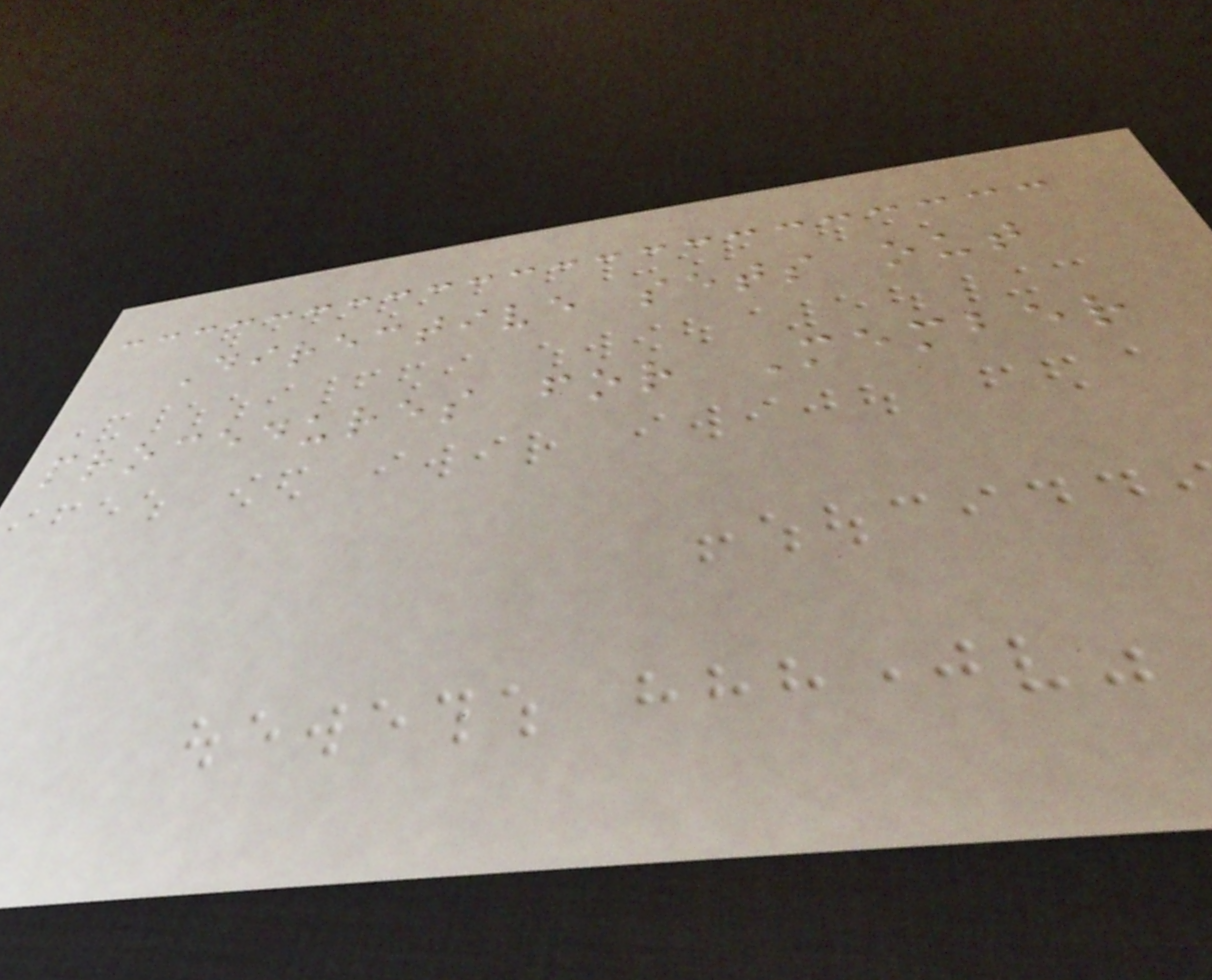Directive sets out
procedures for Member
